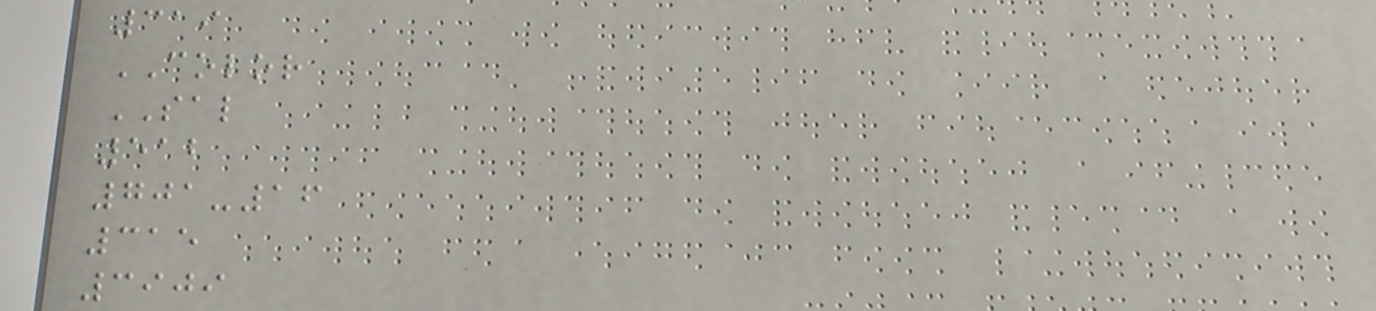319
COLOR
SAL
512
701-16
315
3909
